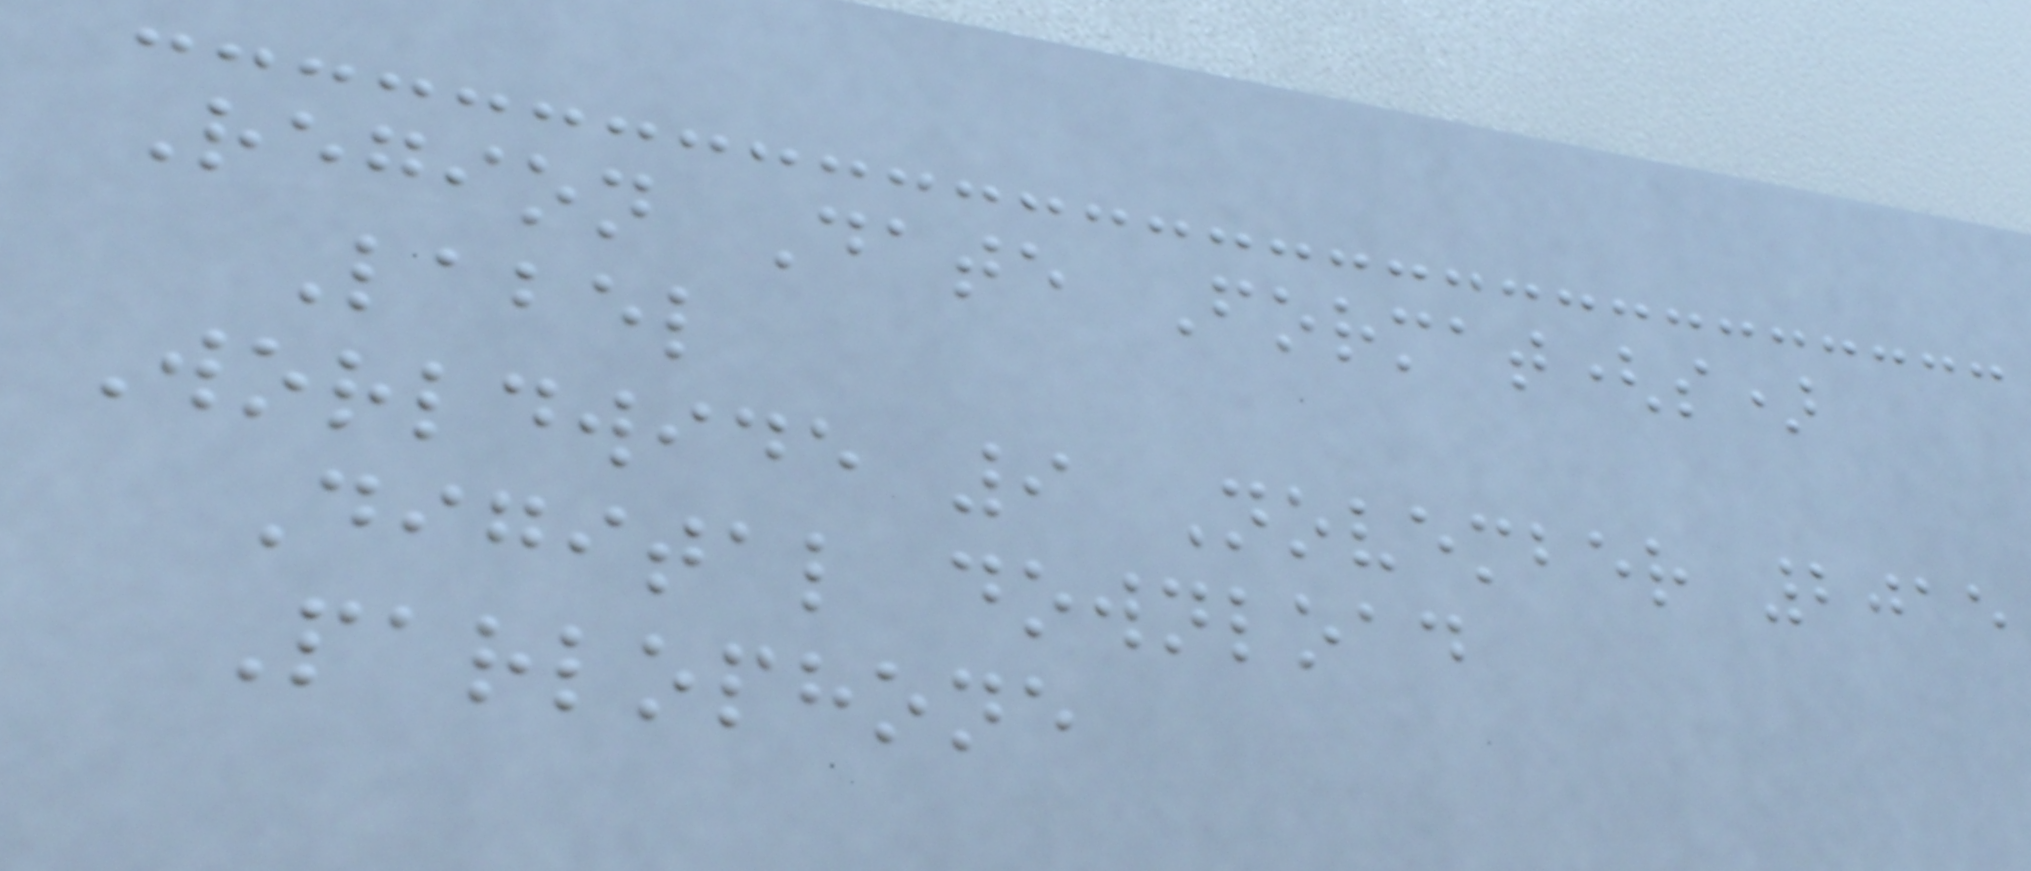Region Date Format(s)
Label
Worldwide 9 November 2015
Digital download
Parlophone
